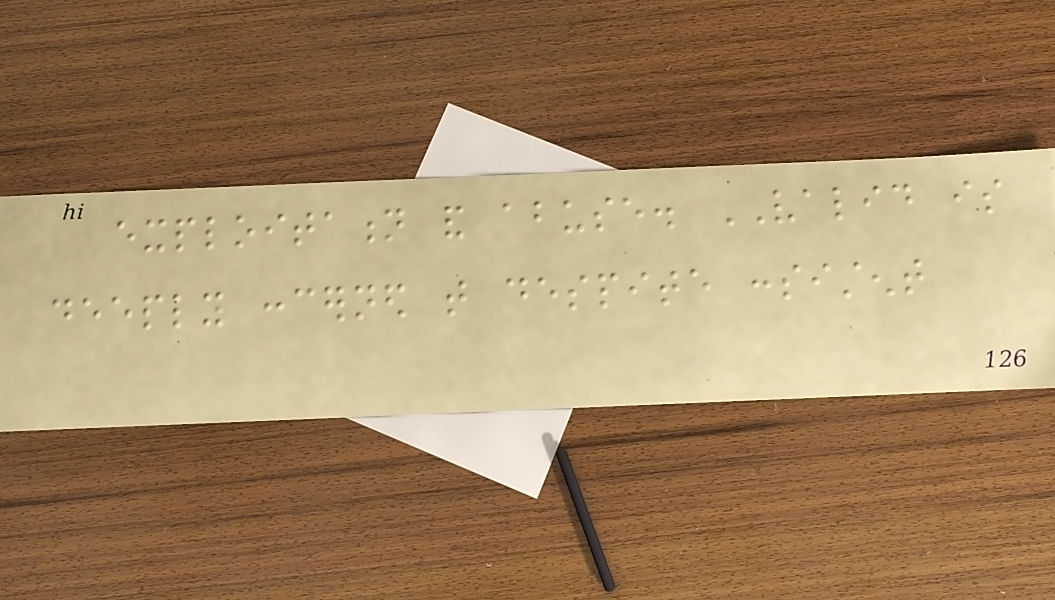exploitation and abuse. VALID is
deeply concerned that despite consistent
